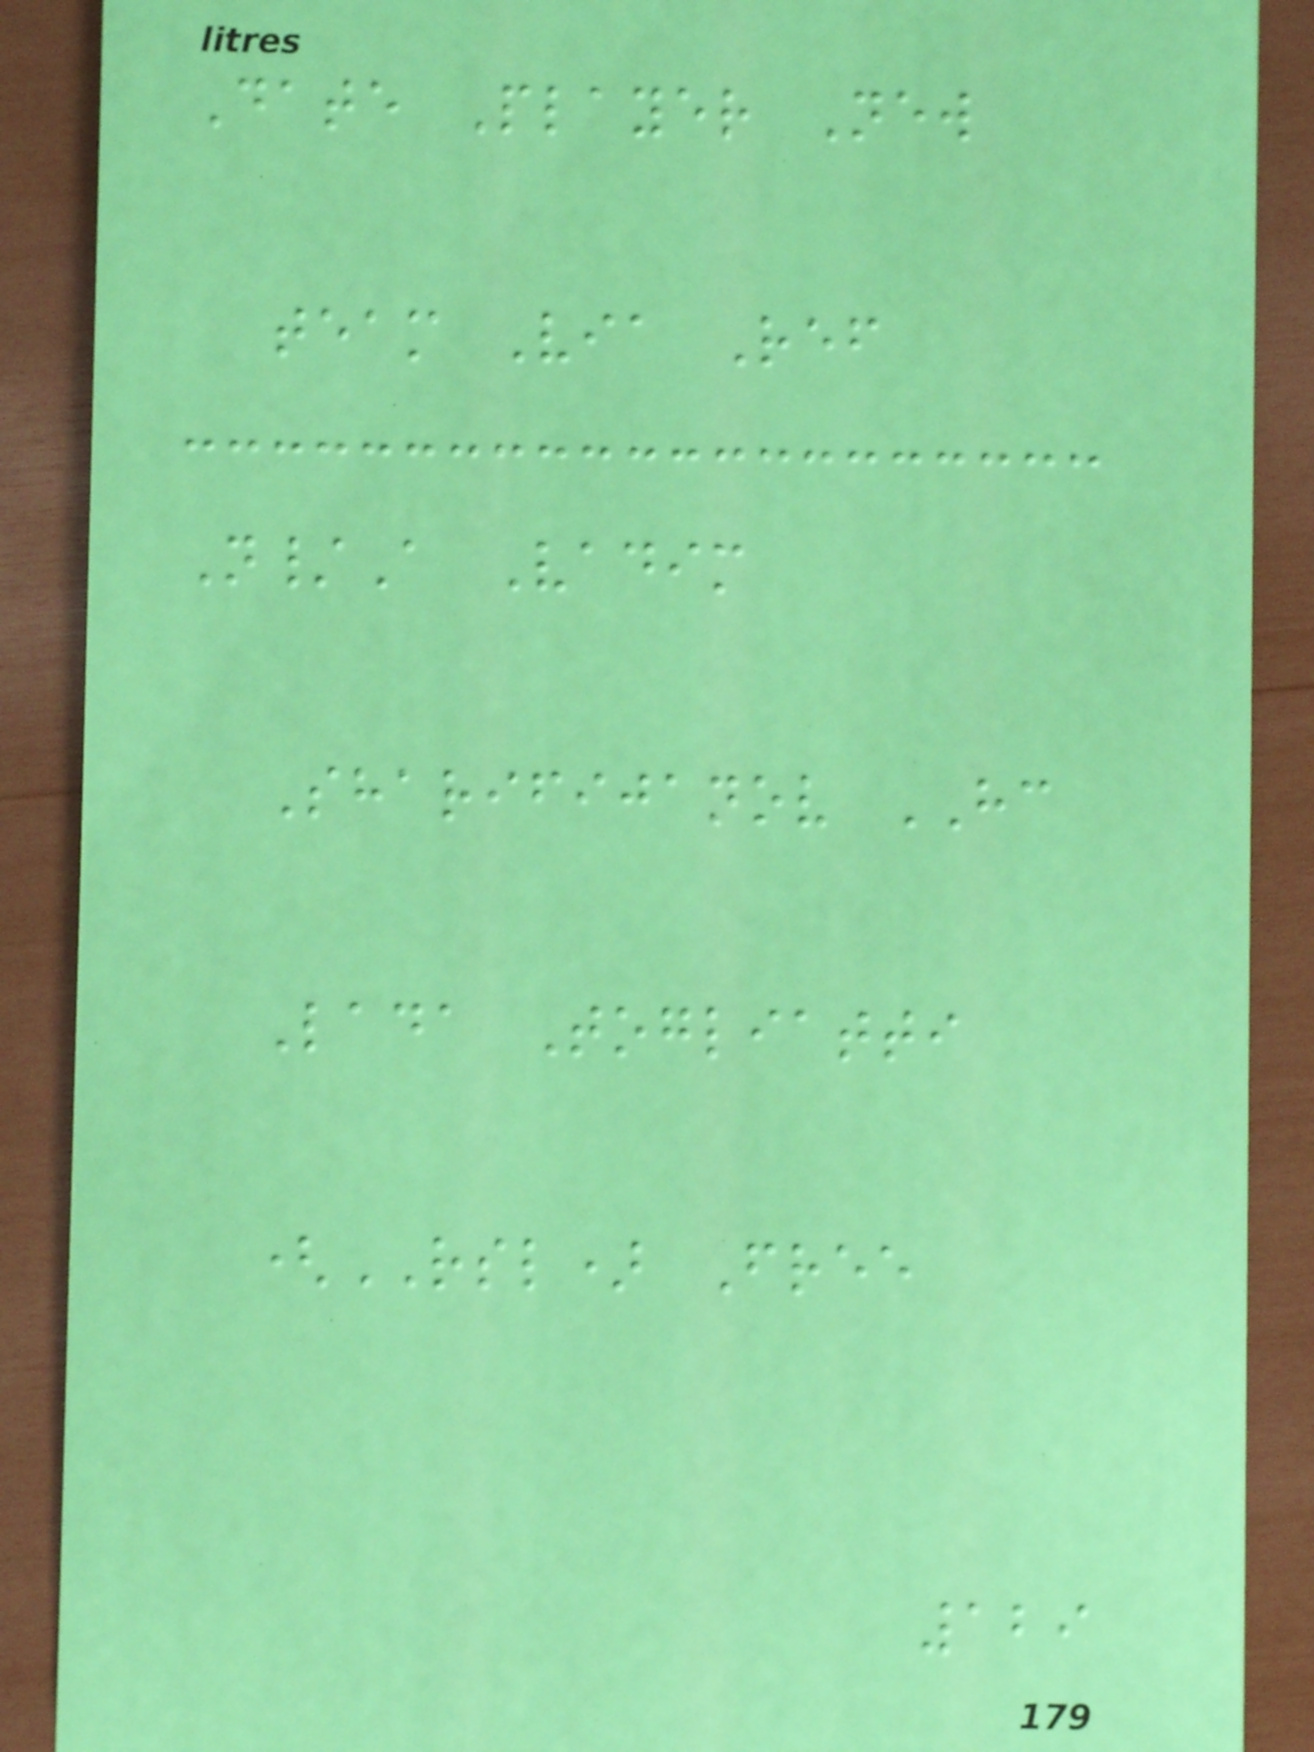Date Player New
team Via Ref
N/A Vadim
Sharifijanov HC
Lada Togliatti
(RSL) Free
129
